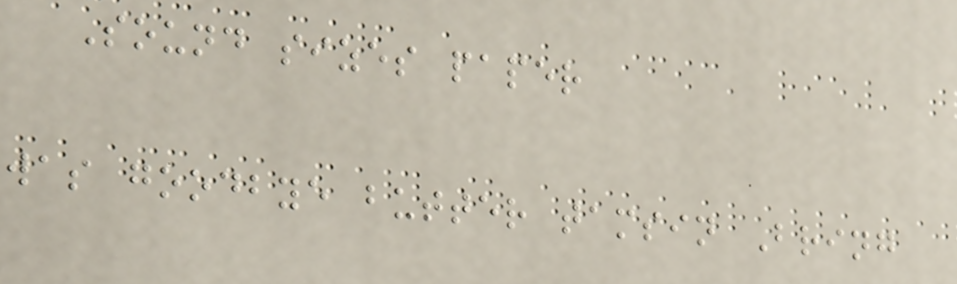Sound sizes paper
was goodbye butter tamsin Bring
